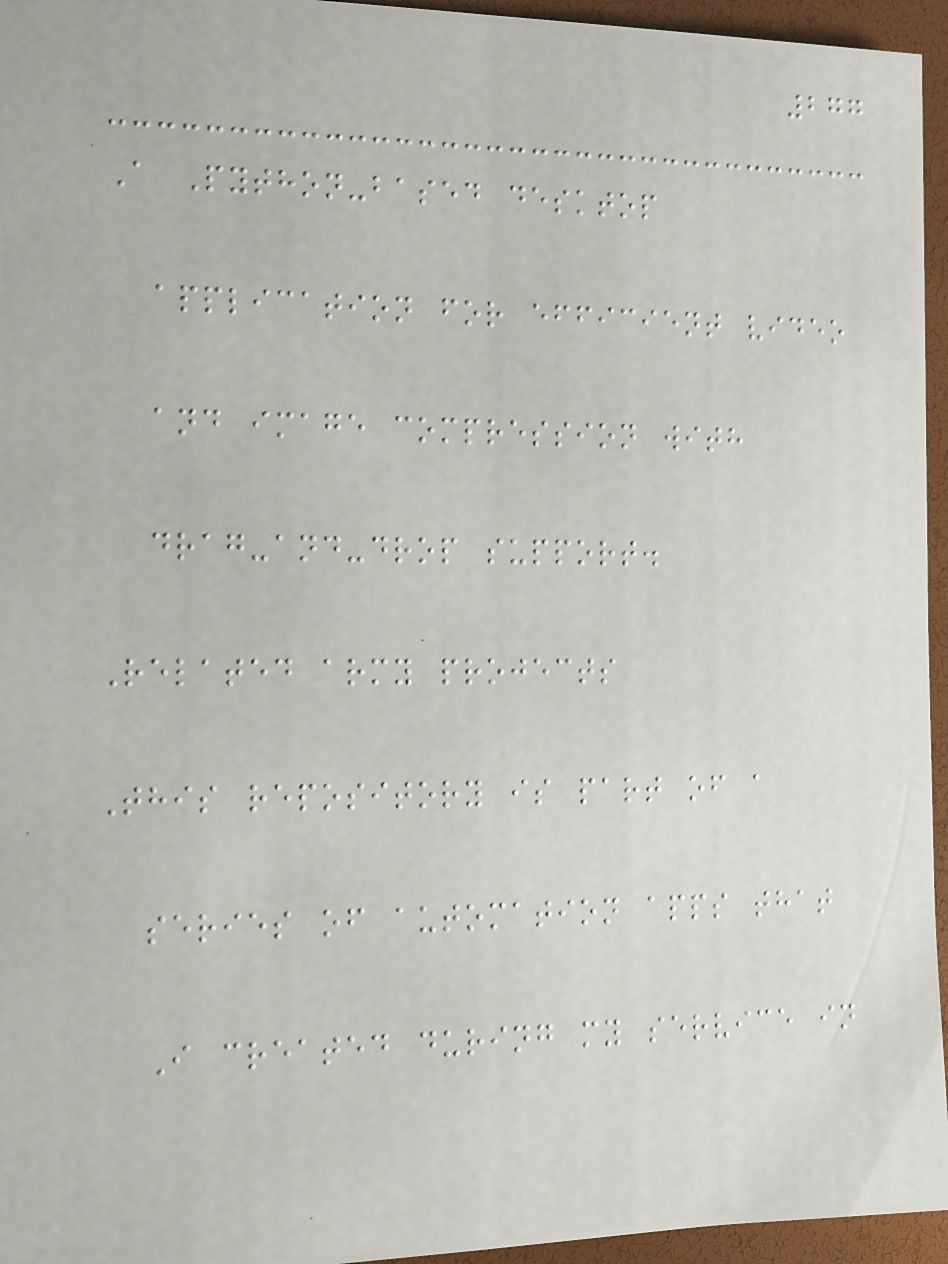277
A Python-based desktop
application for efficient video
and image compression with
drag-and-drop support.
Related army projects
This repository is part of a
series of automation apps that
I created during my service in
